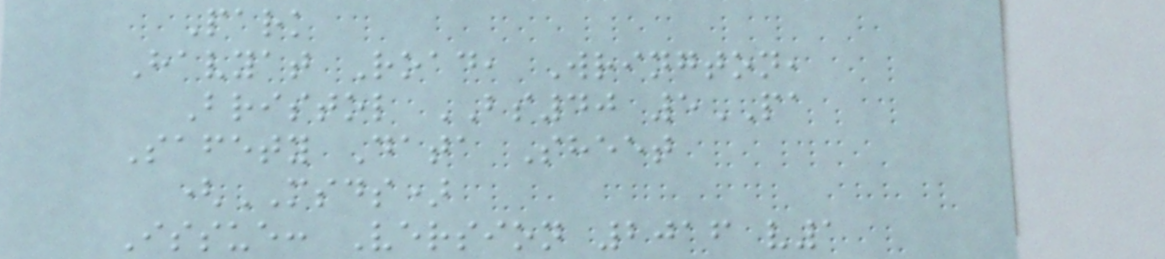Park
Havyat Road, Wrington,
Bristol BS40 5PA
Safety Data Sheet
(MSDS)
Issue: Version 2016 v1
